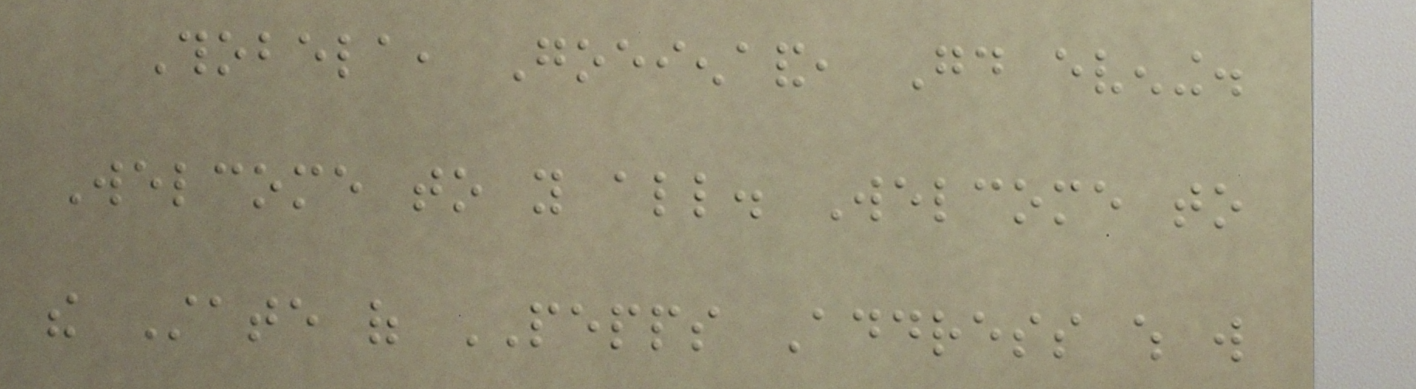Thobela, Goeienaand, Good evening.
Welcome to you all. Welcome to
the State of PEPPS Address which will
